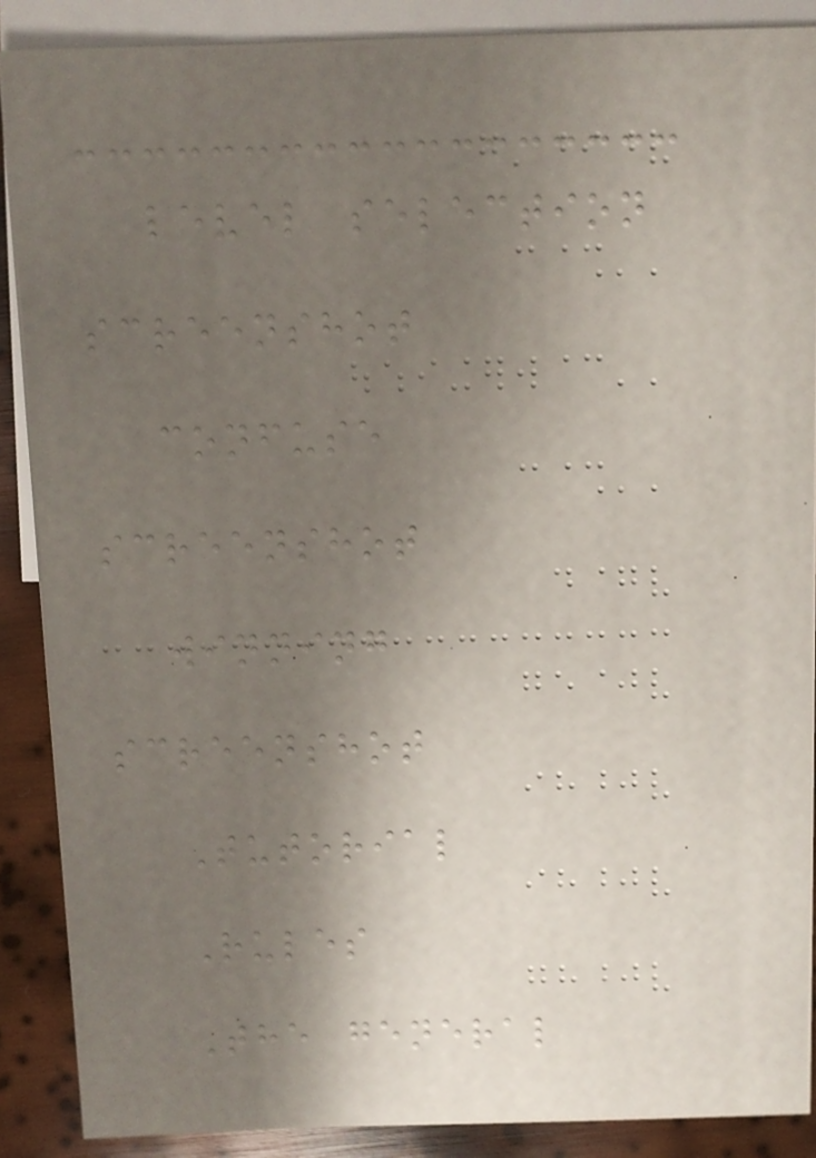level selection
screenshot
confuse
screenshot
winning
screenshot
Tutorial
Rules
The general
